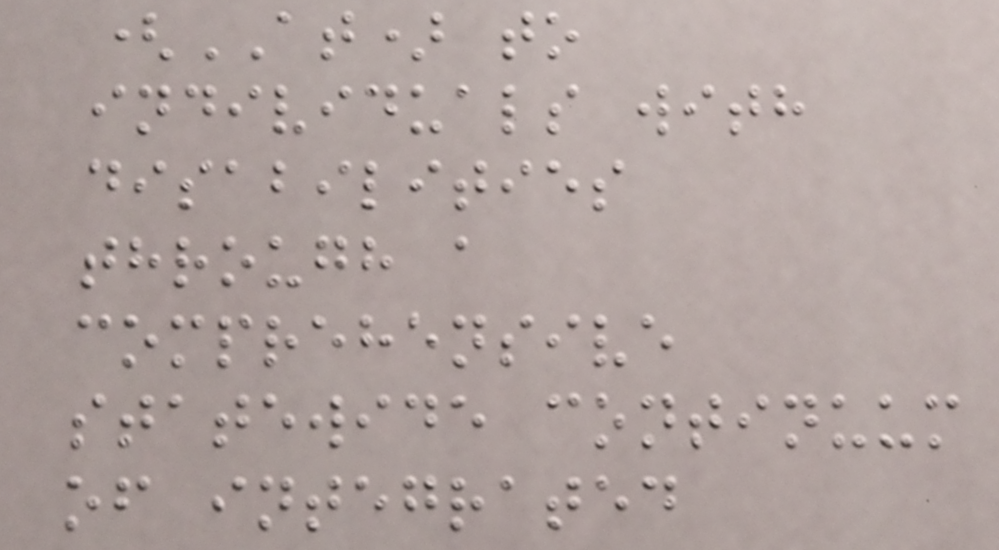(AT) to
individuals with
disabilities
through a
comprehensive
statewide continuum
of integrated
